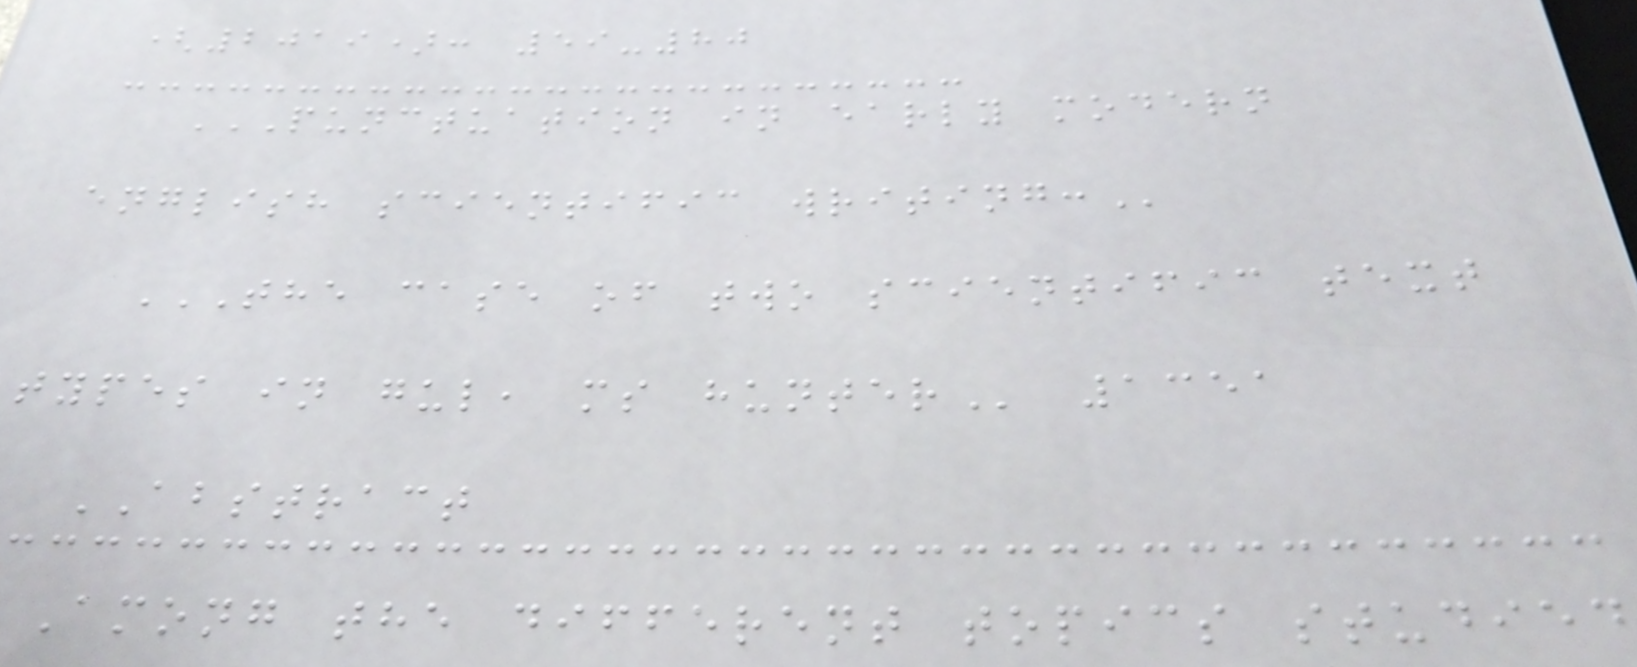(2019): 59-80
PUNCTUATION IN EARLY MODERN
ENGLISH SCIENTIFIC WRITING:
THE CASE OF TWO SCIENTIFIC TEXT
TYPES IN GUL, MS HUNTER 1351
ABSTRACT
Among the different topics studied
